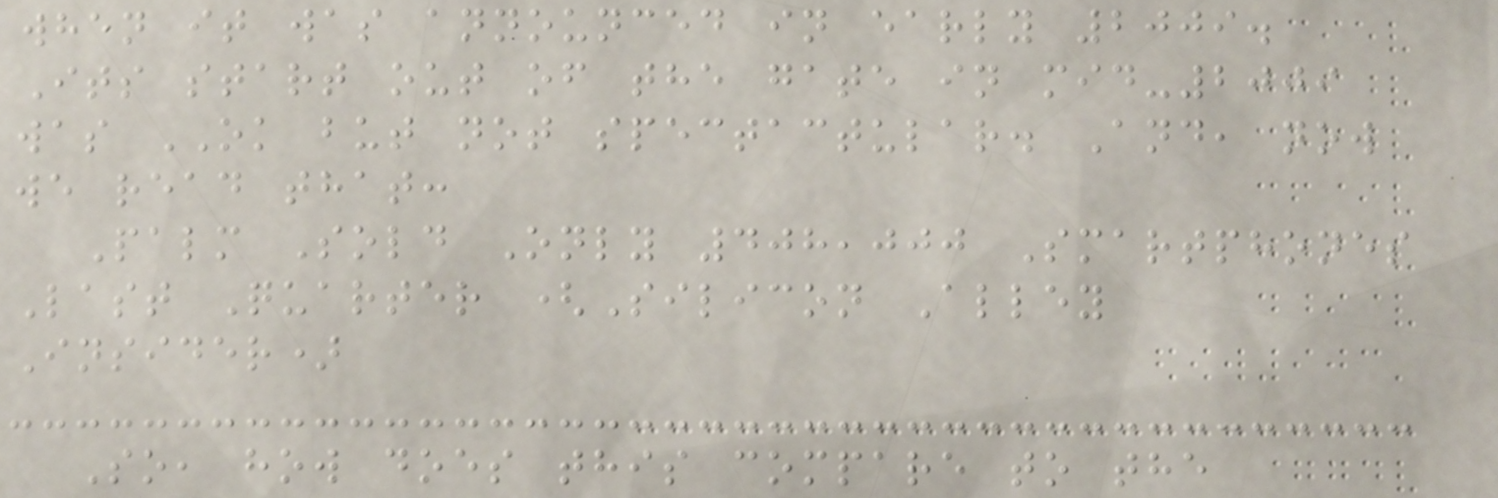when it was announced in early 2009.
Its start out of the gate in mid-2009
was OK but not spectactular. And, now
we read that:
Palm Sold Only 408,000 Smartphones
Last Quarter (Silicon Alley
Insider)
So, how does this compare to the
